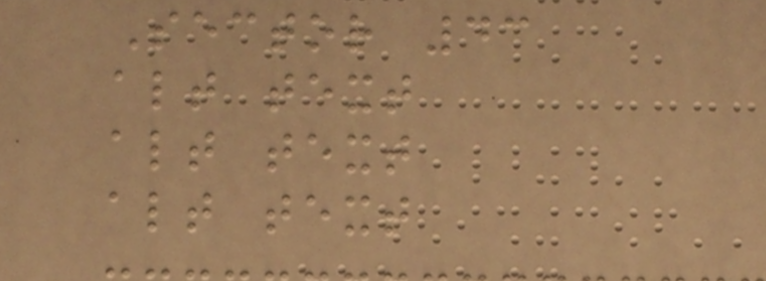Sector 43
alt text
alt text
alt text
